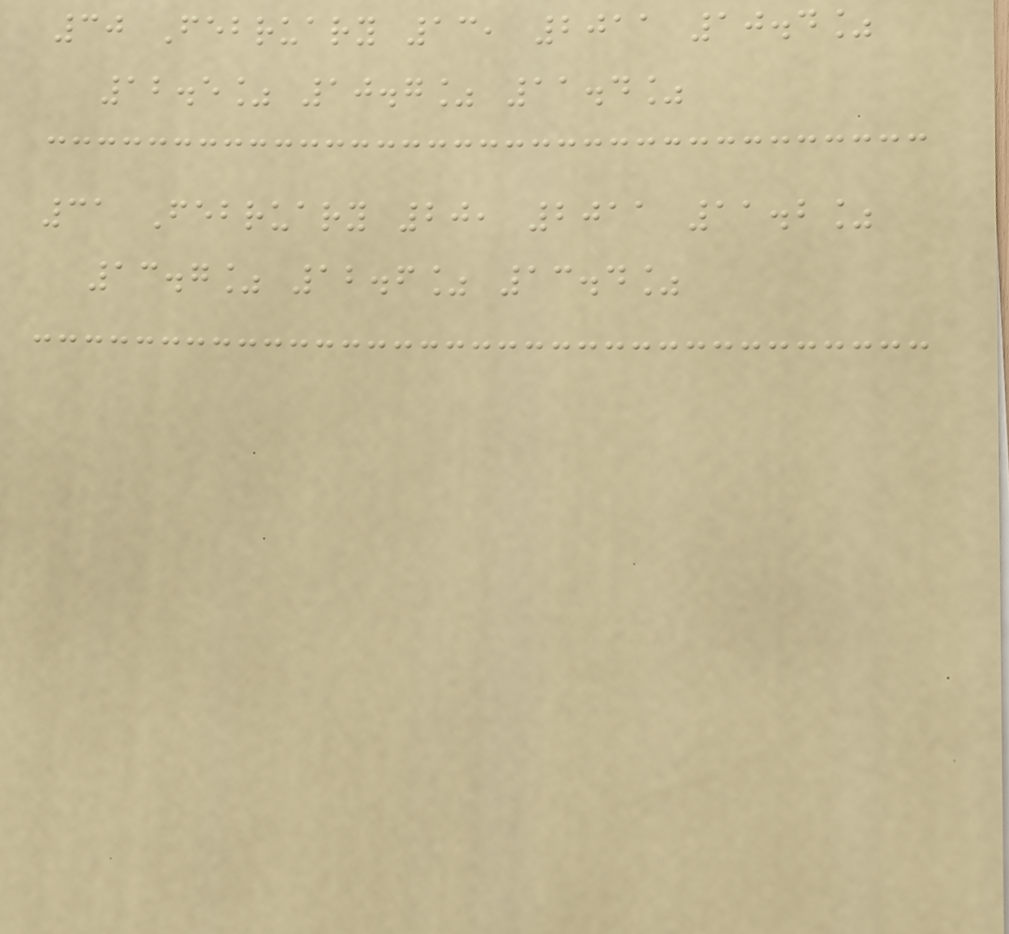30 February 13, 2011 10.4%
12.5% 10.7% 11.4%
31 February 20, 2011 11.2%
13.7% 12.6% 13.4%
